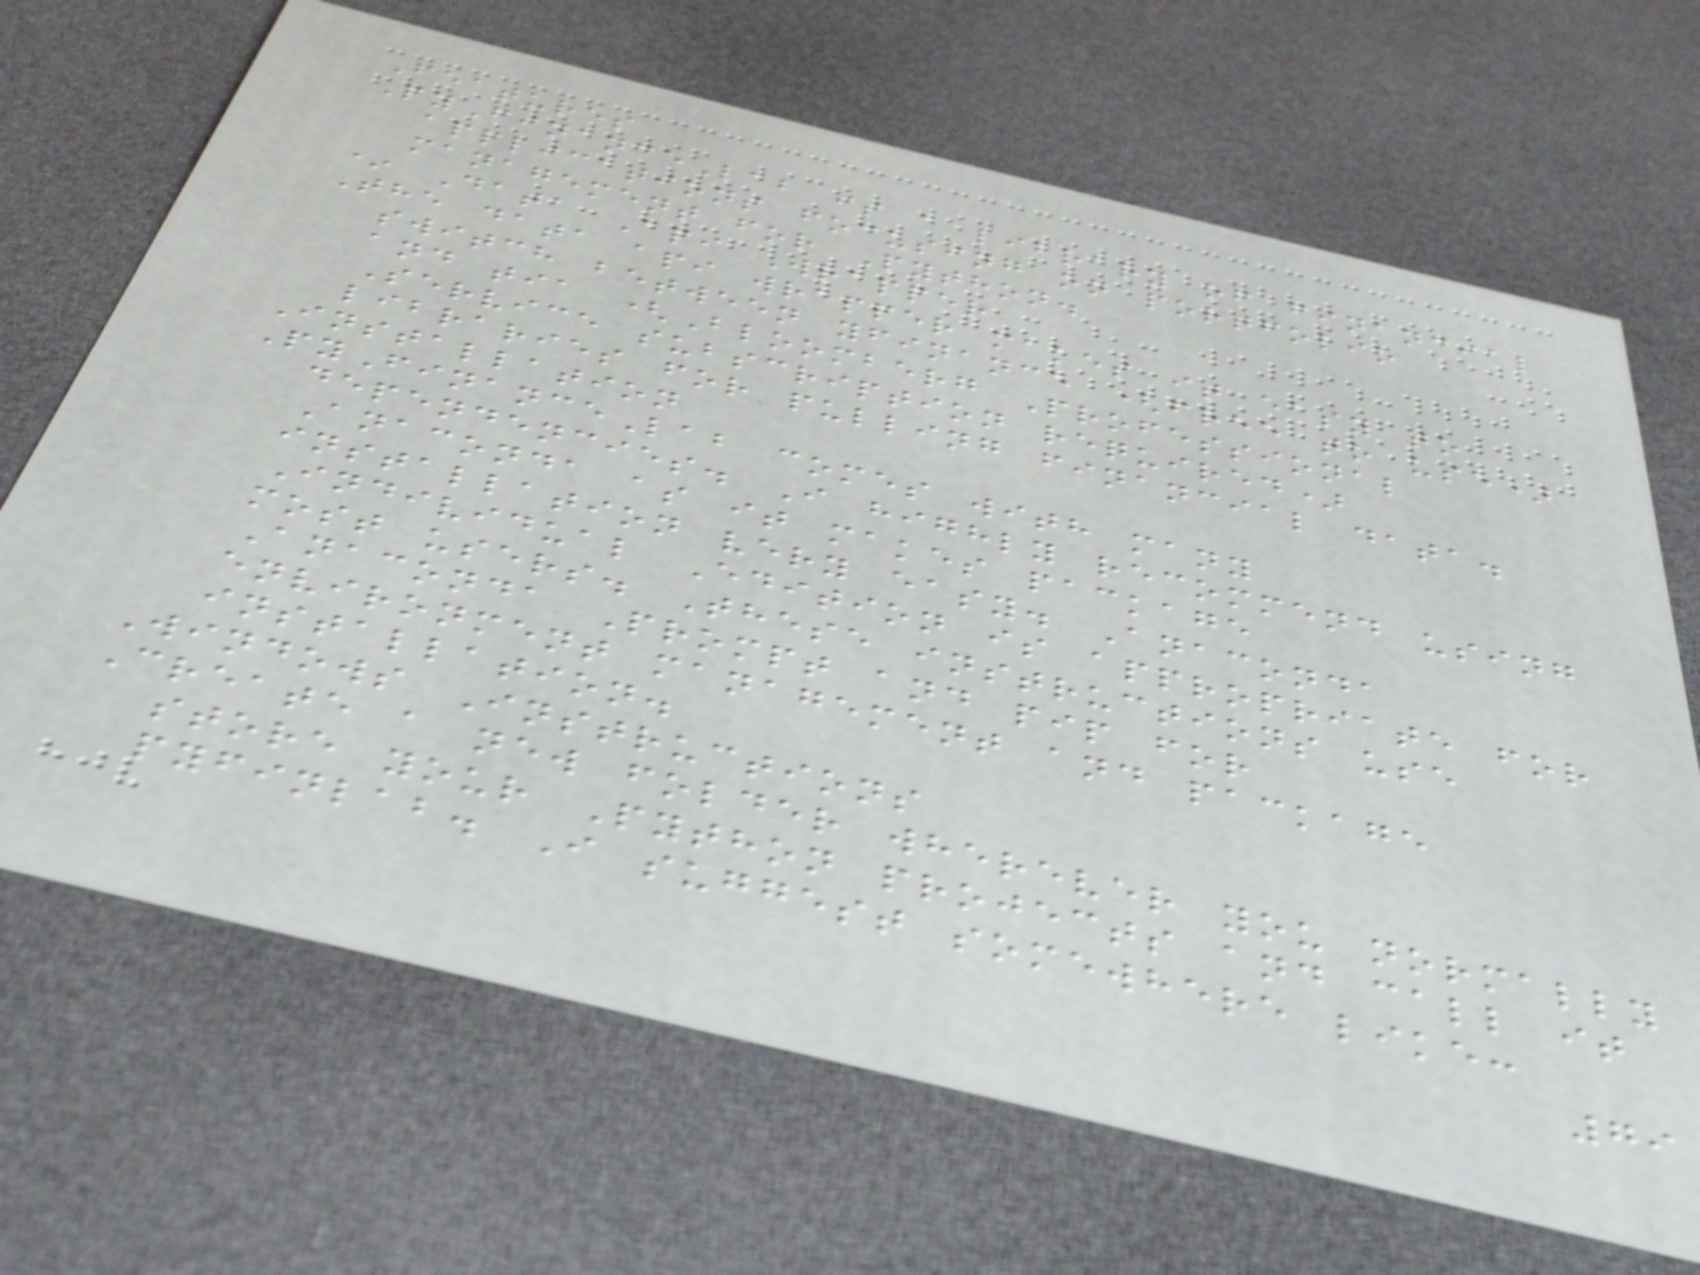Features
PyFinanceLab is a library of financial
applications focusing on portfolio
management for Python.
* Data Api Wrapper
The data api wrapper makes it easy to
switch between yfinance (free to use)
and tia (Bloomberg Professional
Service subscription required)
libraries for pulling financial data.
Installation
PyFinanceLab comes with many
dependencies. I highly recommend using
Anaconda as it makes package
installation very easy. Anaconda
Individual Edition is appropriate for
most users. These instructions use
Anaconda Prompt and pip for
environment management and package
installation.
Windows Instructions
Create a new folder wherever you normally
store your Python projects and call it
pyfinlab. I suggest somewhere like:
79
